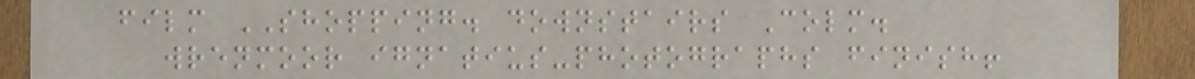film SHOPPING. downstairs Colm.
wrenmoor ignatius-photographs finish!
